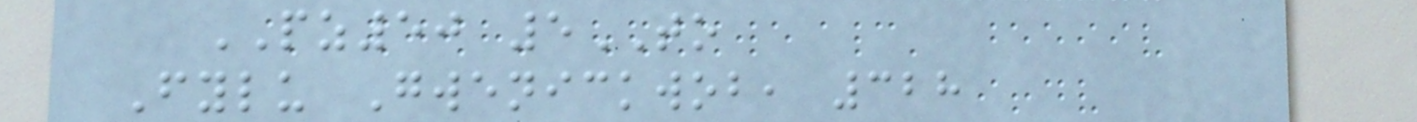PZ50 5TO
Fylu Gwenickwob, 328
